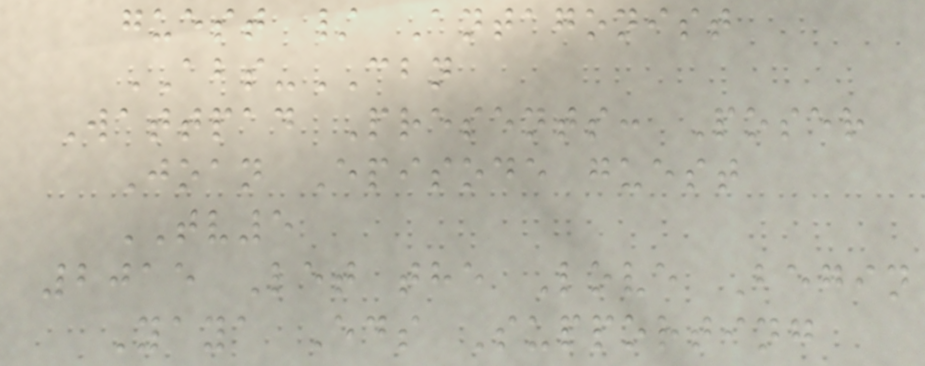guest / Antagonist
ABS-CBN
Wattpad Presents: Poser
Joan Episode guest
TV5
2015 Let the Love Begin
Yaya Eds Supporting
